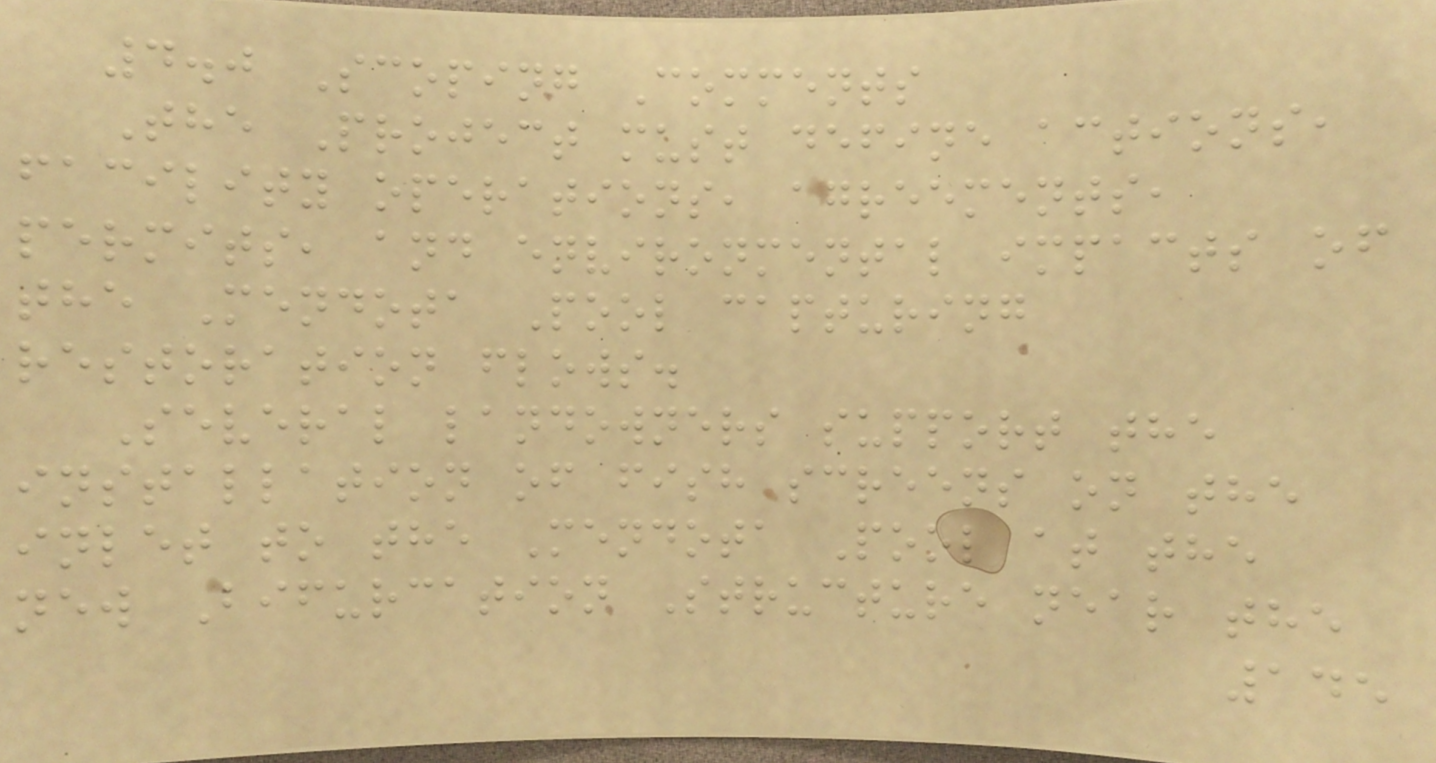4.0 Scoping Comments
The Project must define actions,
facility operations, agreements,
permits, and environmental impacts of
the Mendota Pool capturing
restoration flows.
Several landowners support the
installation of fish screens on the
inlet to the Mendota Pool at the
new Bifurcation Structure near the
145
